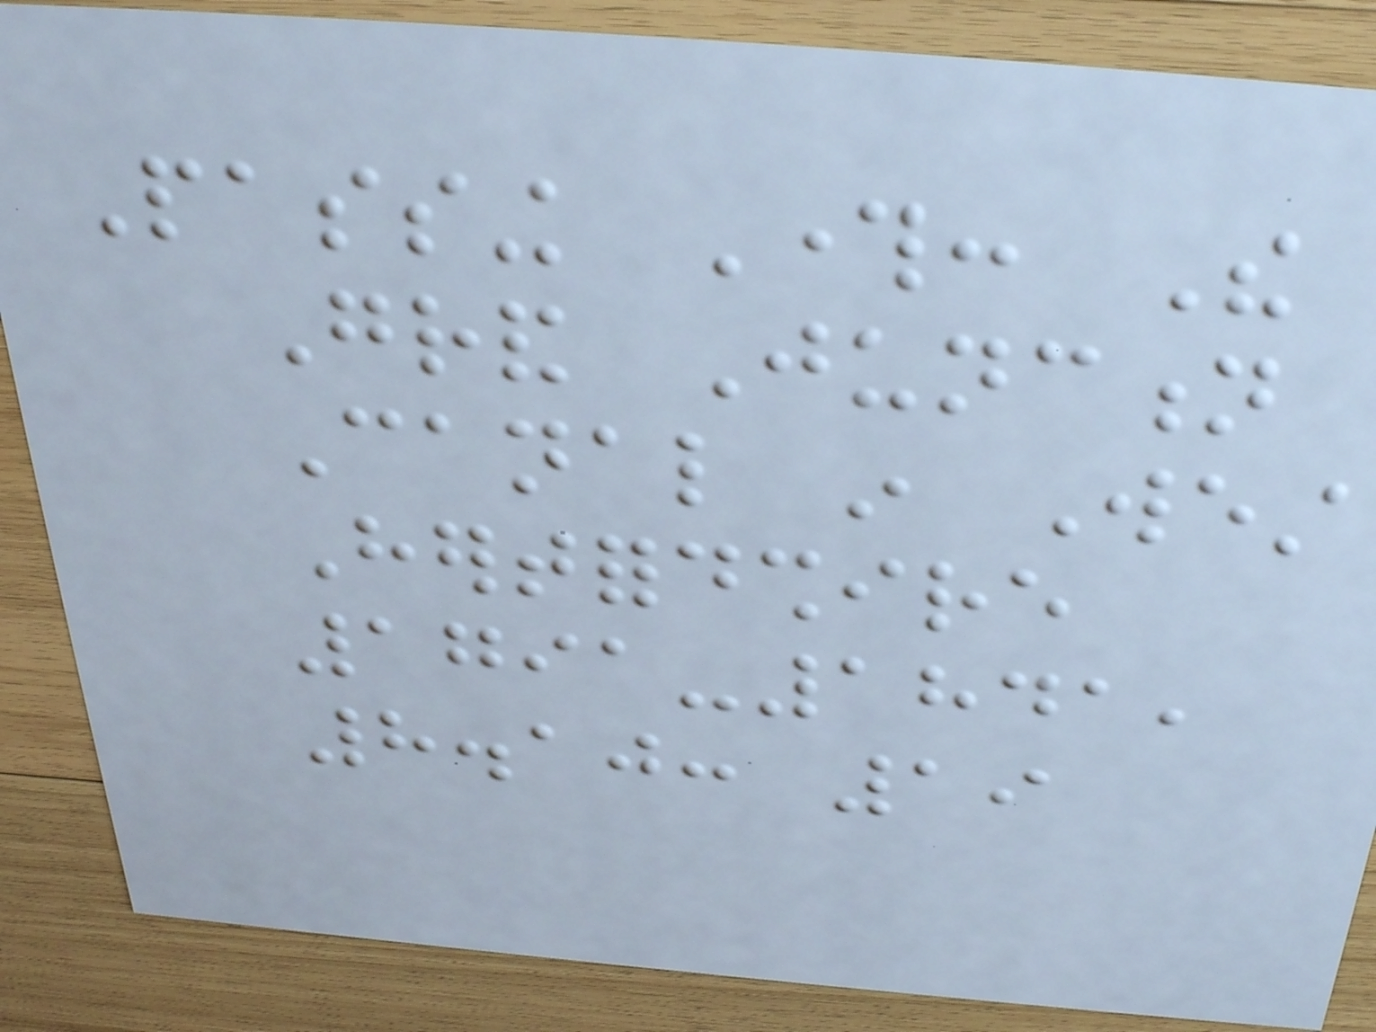Passing Through: The
Grand Junction
Canal in West
Hertfordshire
1791-1841,
8.10: 19
